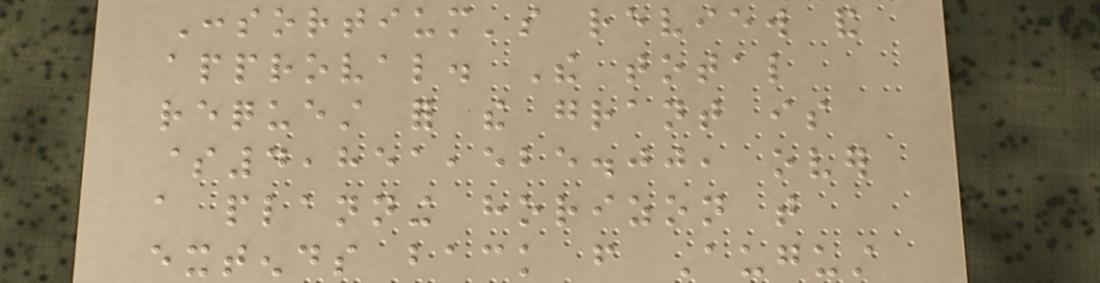Consortium's review and
approval. The total
request for the grant is
$4,851,525.00, over
a planning horizon that
extends back from August
